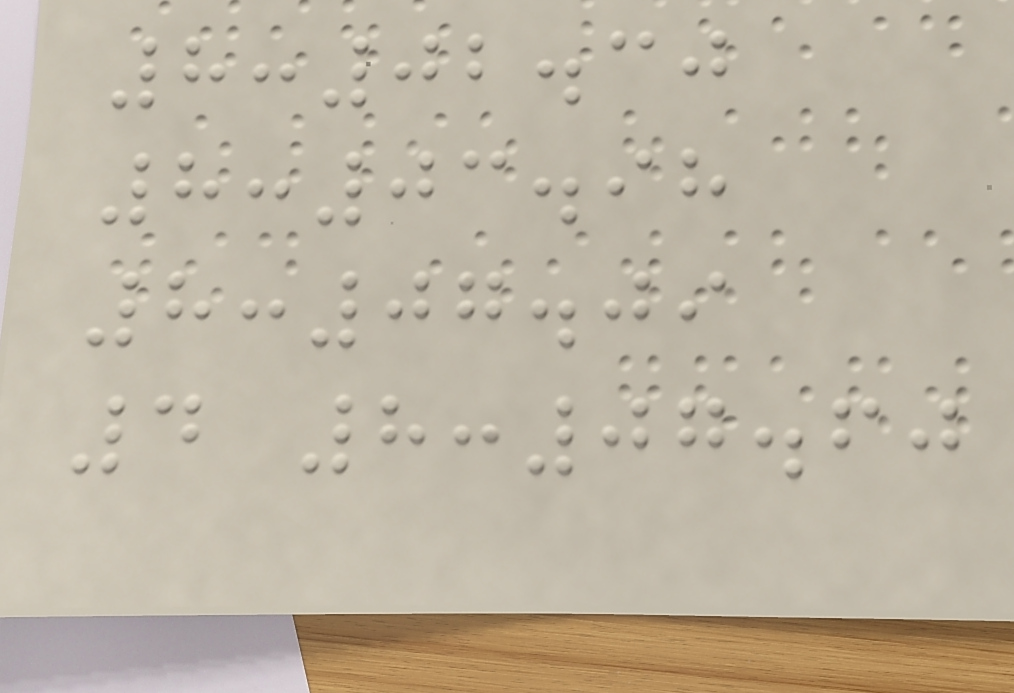8:02.30
8:03.98
8:07.09
4 8:07.60
